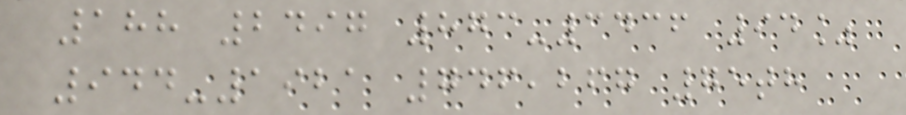188 2497 873-3436 94%
944-1921 746,267 75th
